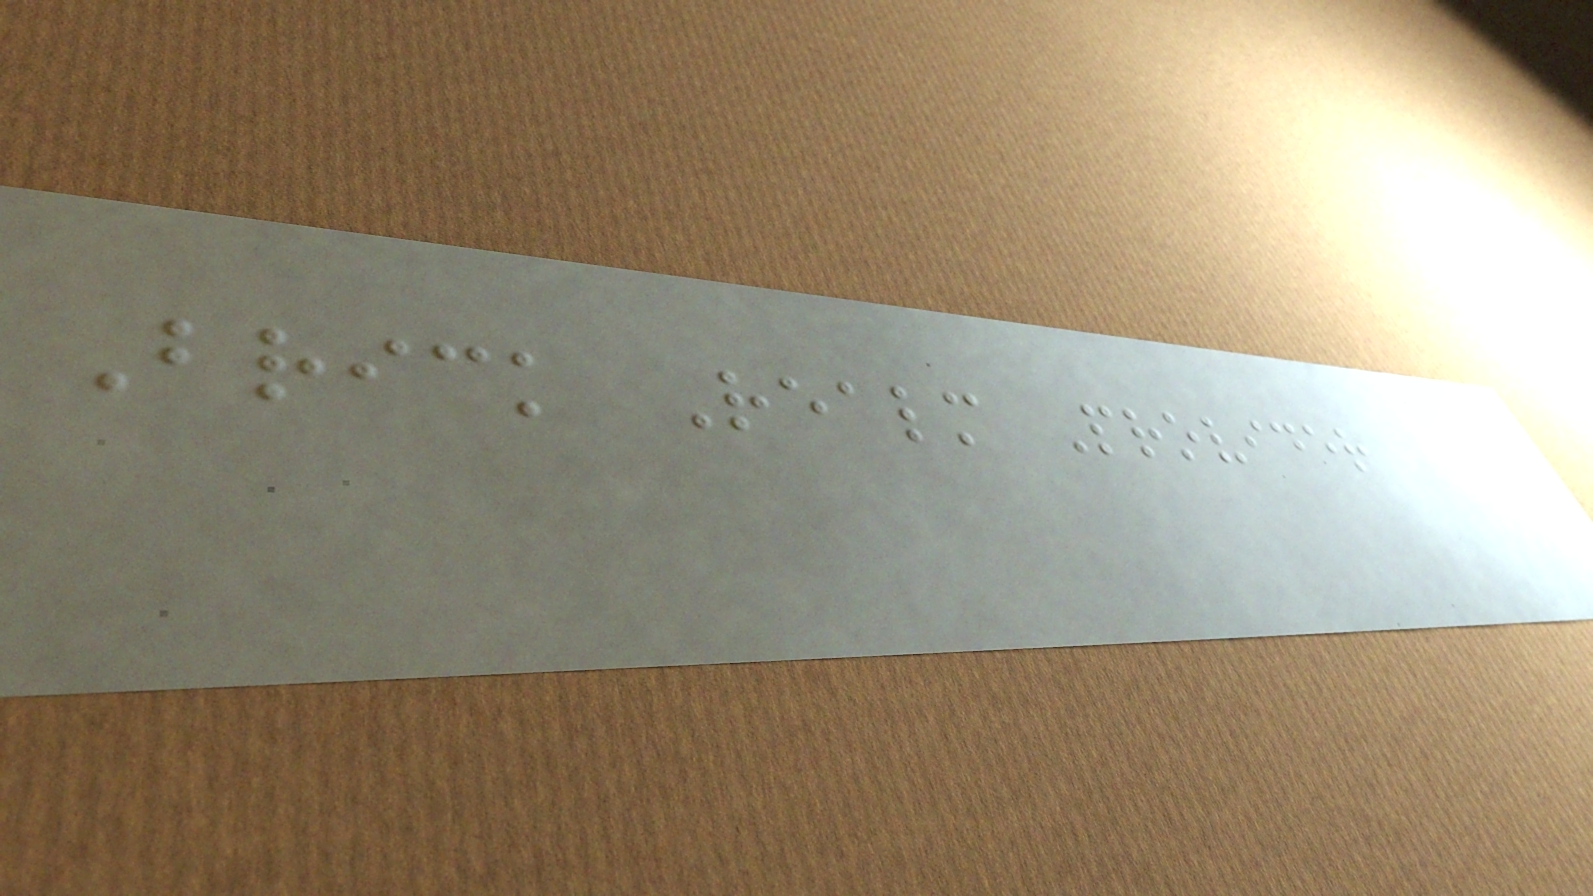Brick Realm Provider
